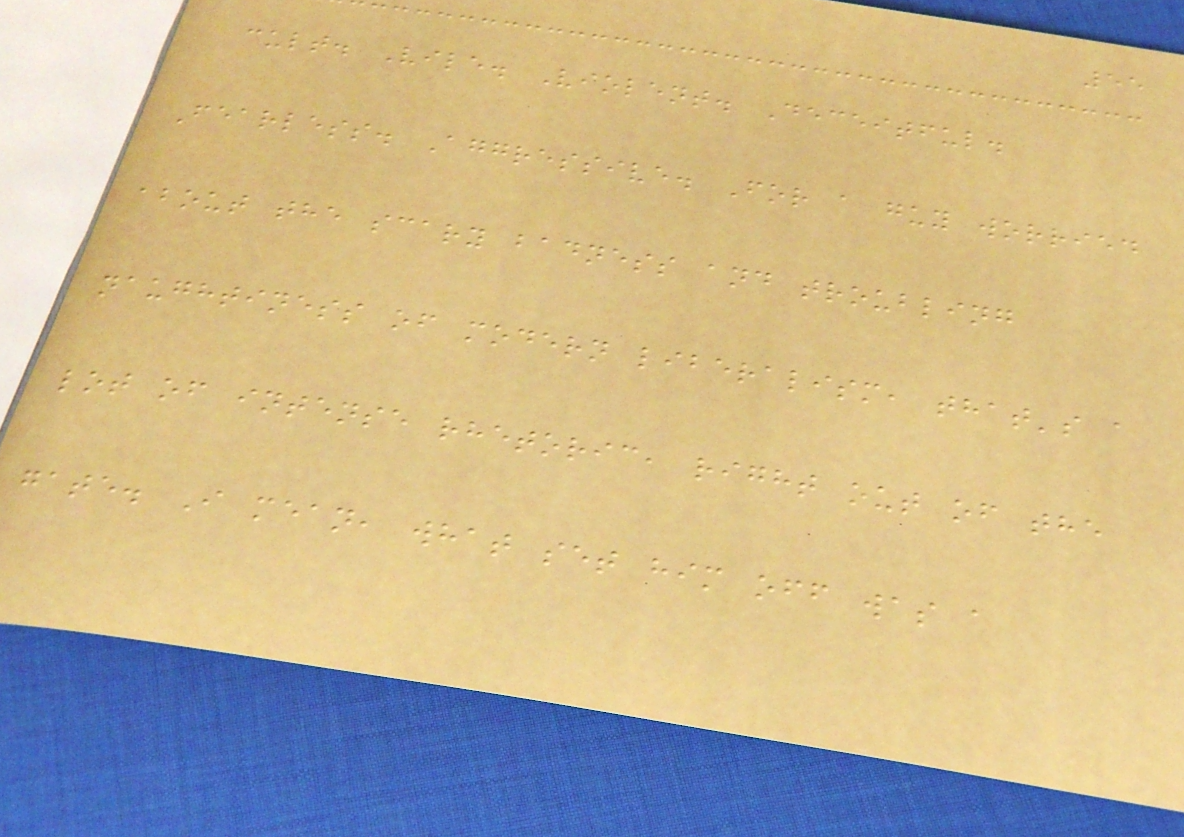55
cult. Vile. Violent. Deceitful.
Fearless. Aggressive. For a guy worried
about the scary badness and troubling
naughtiness of modern liberalism, that's a
lot of intense rhetoric, right out of the
gate. I mean, what set him off was a
